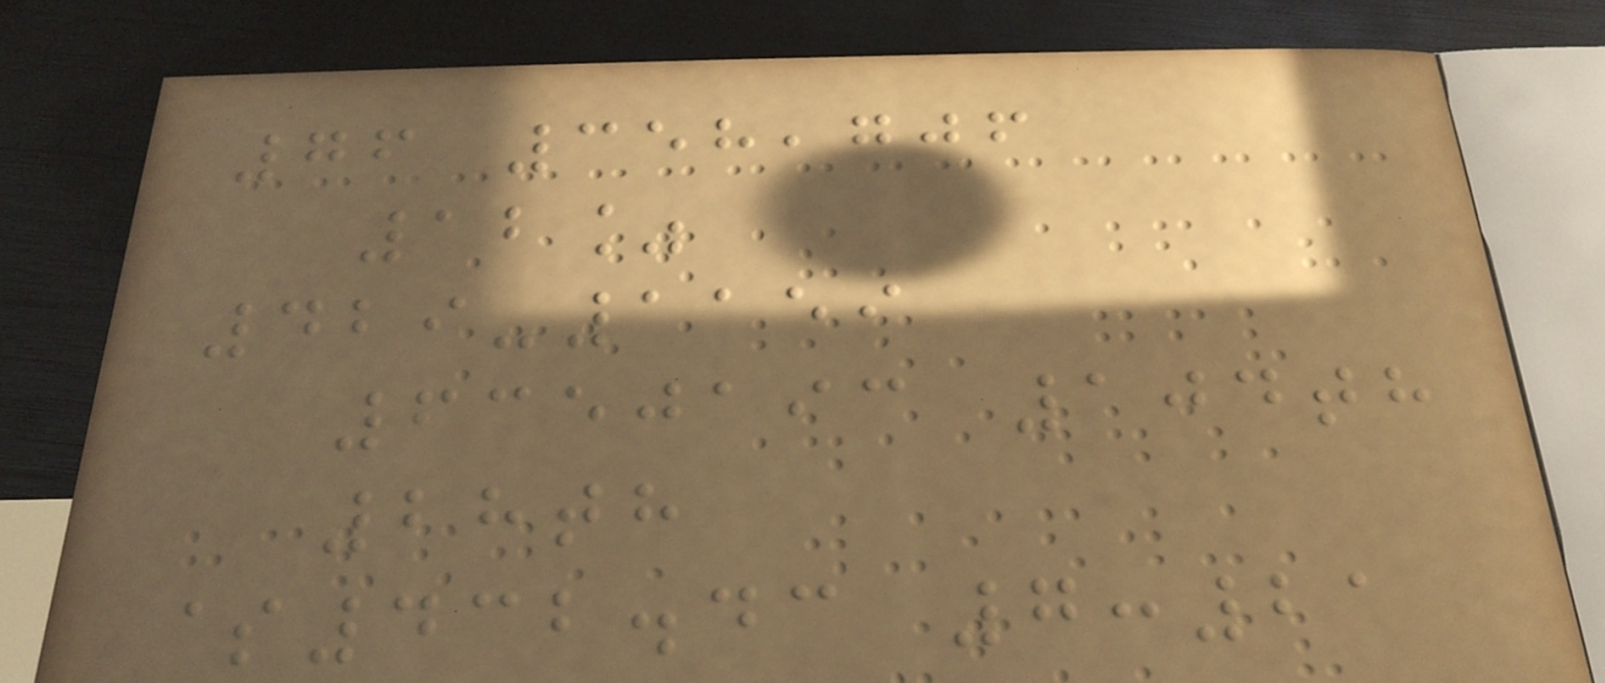76 358,706
12%
429-1159
6350193 104th
28th
$432.43 7:21
